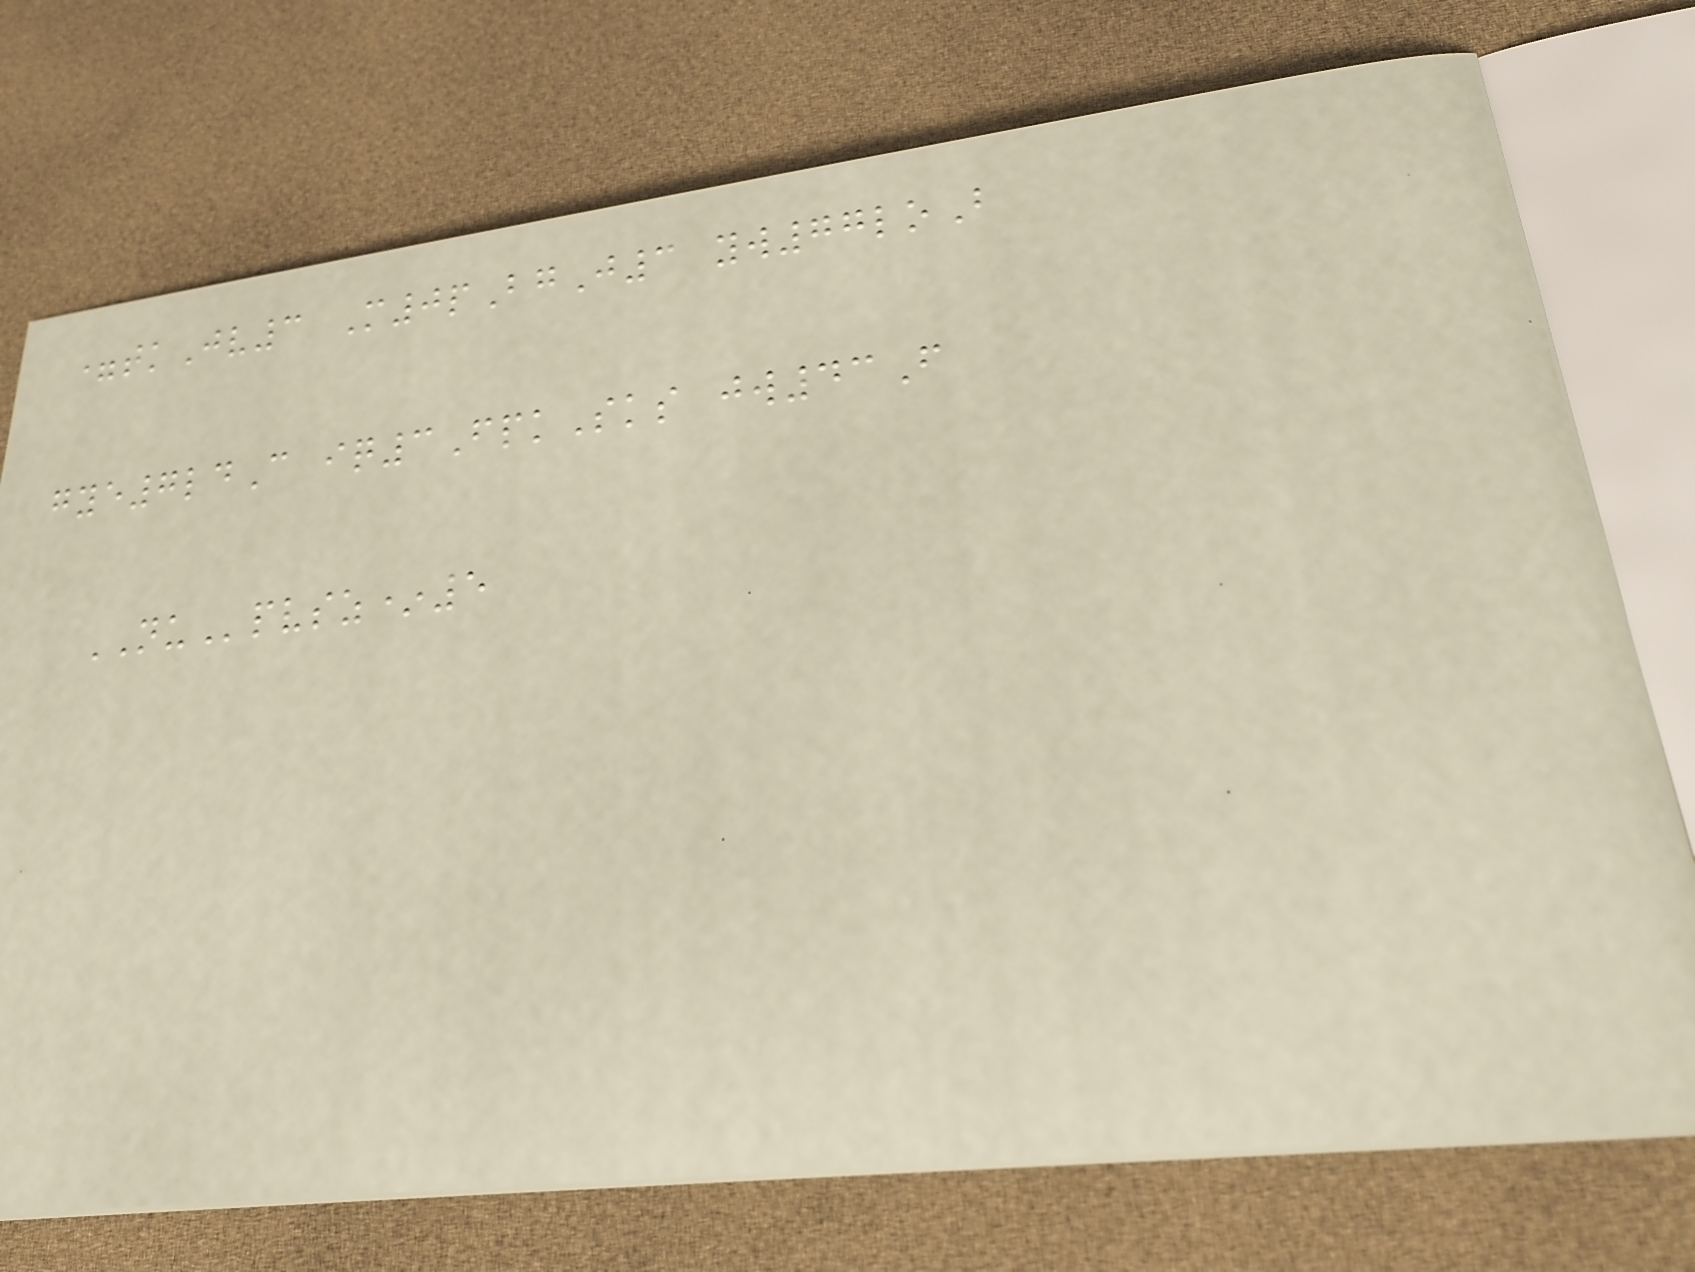=tkJv3 M0pBgJ3 yw77loB
gye7ldC iq3FpkSks jw43F
NUpvsz*5
